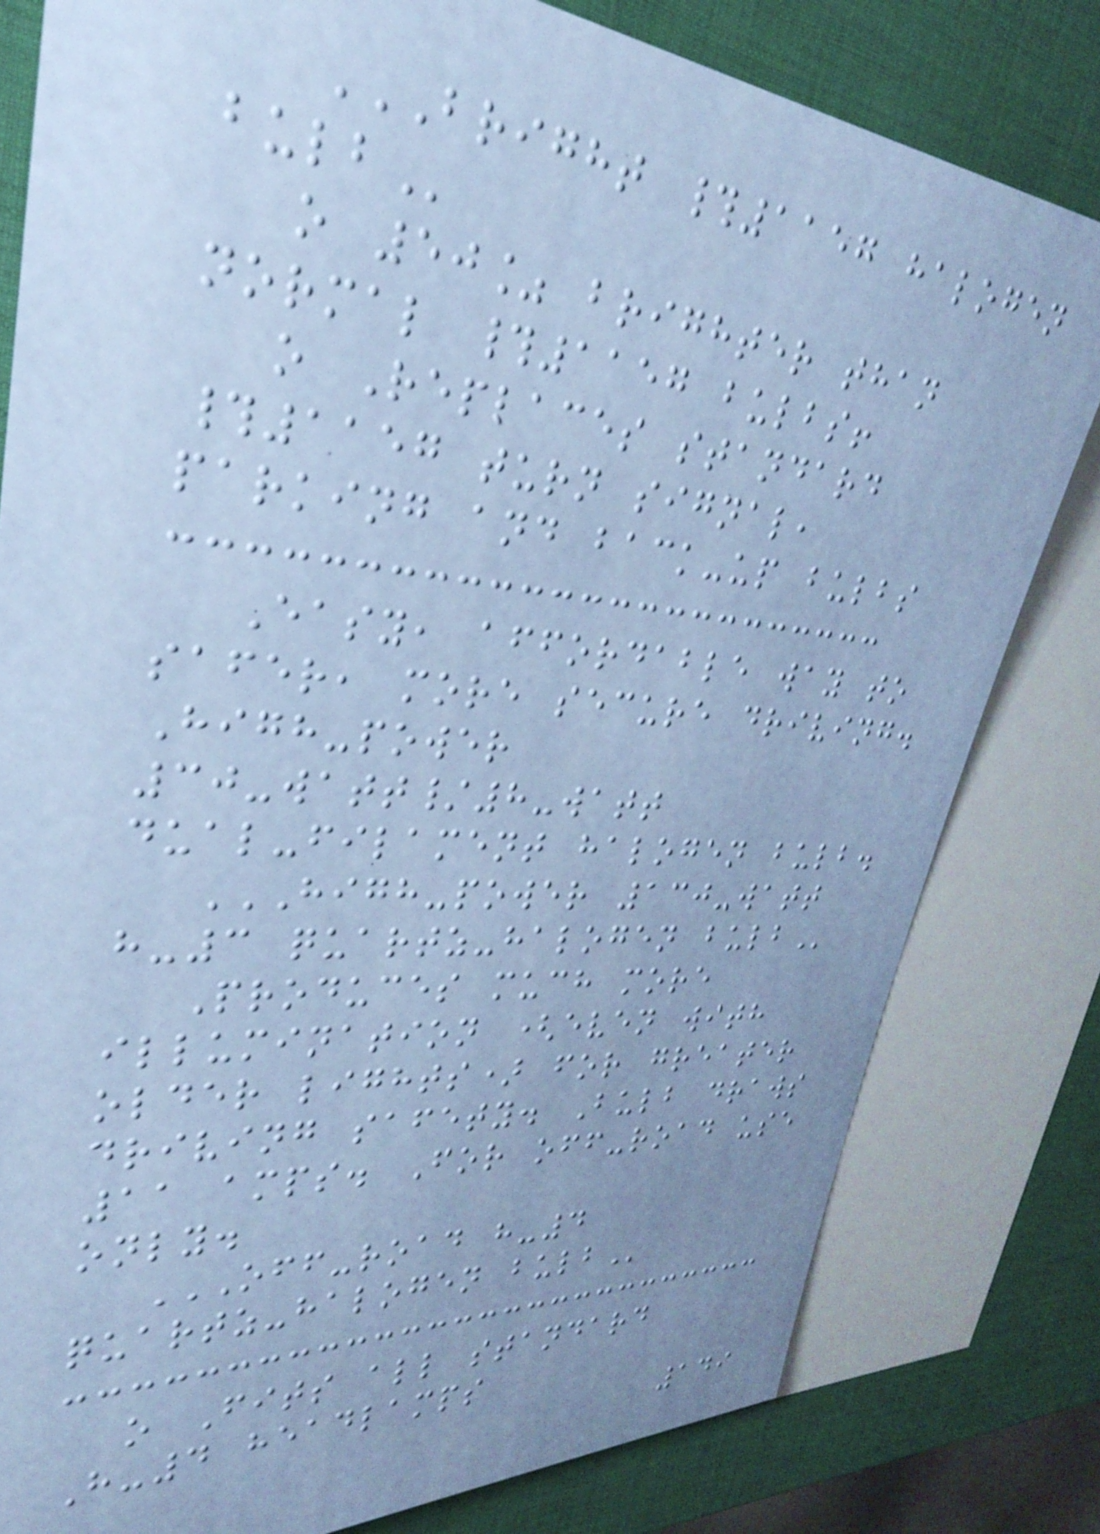BRIGHT #1157 HALOGEN
BULB
o 50% brighter than
normal #1157 bulbs!
o Replaces standard
#1157 turn signal,
parking and back-up bulbs
Easy, affordable way to
safer, more secure driving.
High-power
30-watt/8-watt
dual-filament halogen bulb.
HIGH-POWER 130-WATT
H-3 QUARTZ-HALOGEN BULB
Produces much more
illumination (even with
older lights) for greater
driving safety. Bulb draws
11 amps. For off-road use
only.
OFF-ROAD H-4
QUARTZ-HALOGEN BULB
o Fits all standard
H-4 headlamps
149
